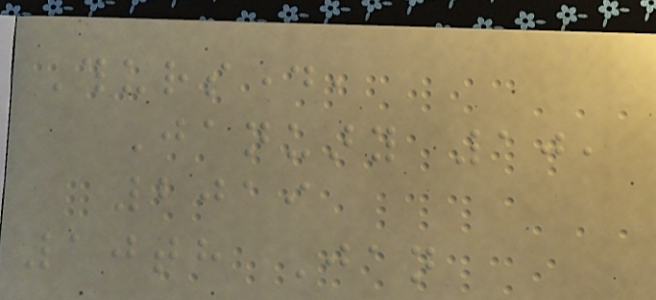Thursday,
January 10,
2019
10th Jan
